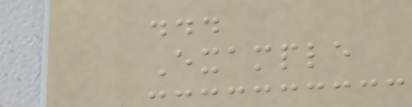...
Example
